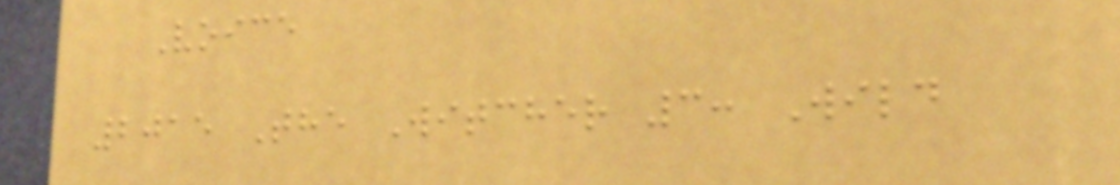Voice
2015 The Witcher 3: Wild
